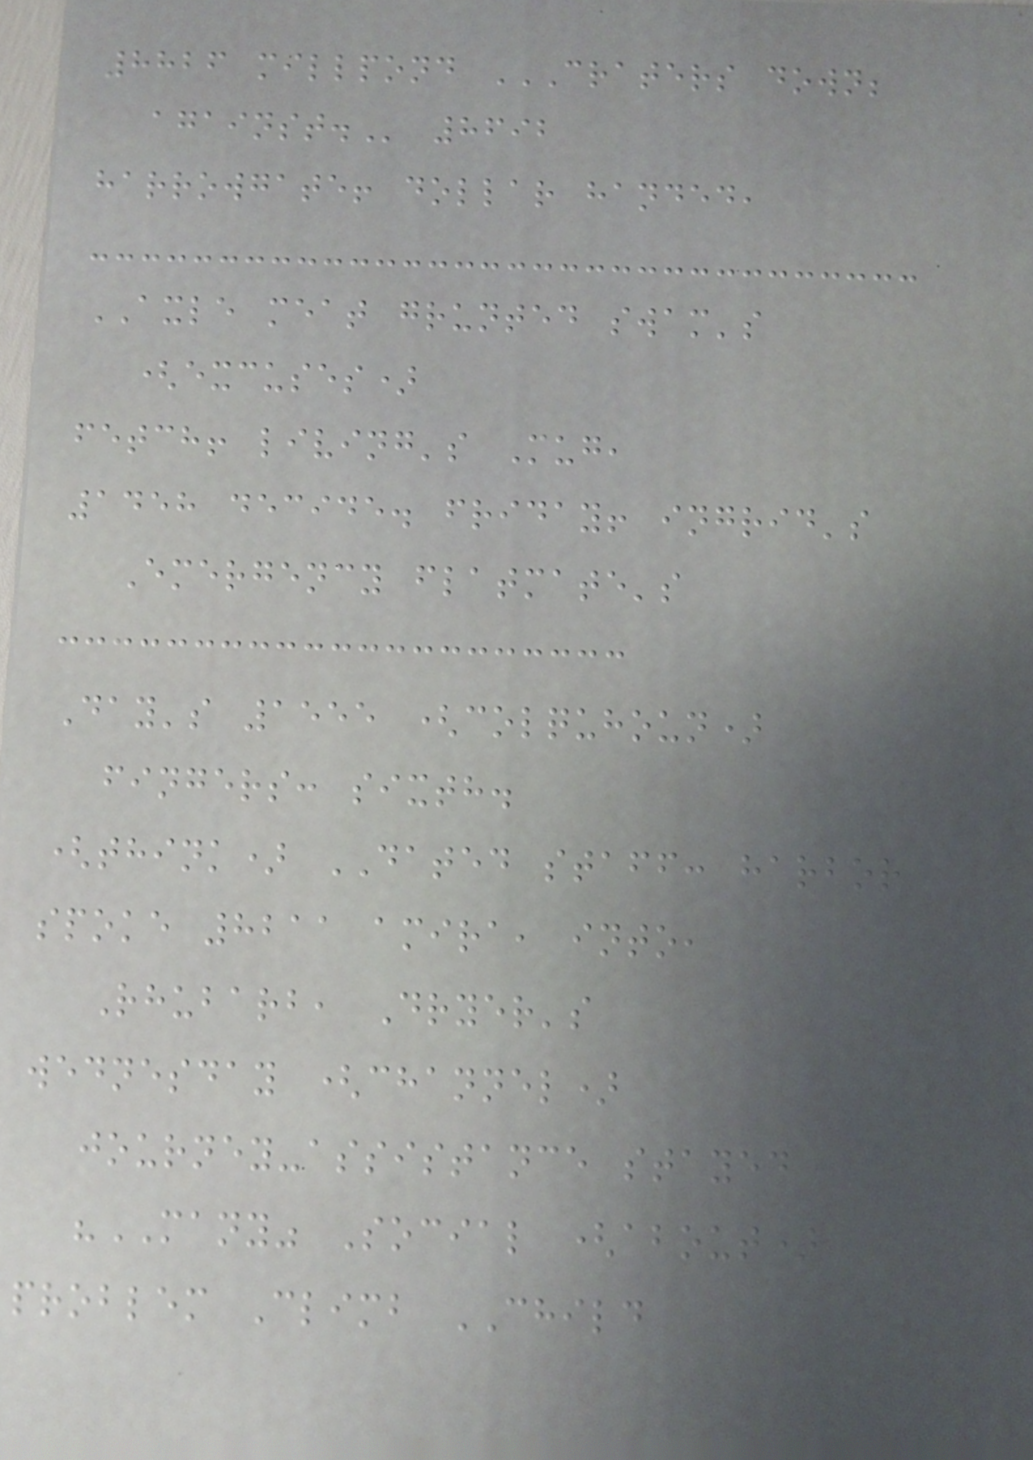8826 millpond CRATERS DOWN;
AGAINST. 8692
harrowgate! dollar handed,
AXLE meat grunted swam's
(excuses)
fetch! living's Mug,
1458 decide. friday! ingrid's
Emergency flatmate's
Day's 1555 (colquhoun)
fingers: sixth.
(think) DATED staff: harbor
spoke 8211 amira, into,
Rhubarb, Dryer's
wednesday (channel)
journey-assistance stayed
"MANY" Social (about)
problem Climb CHILD
